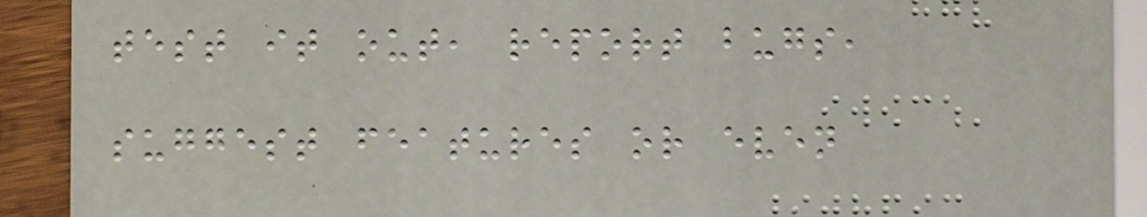test it out, report bugs,
suggest features or even
